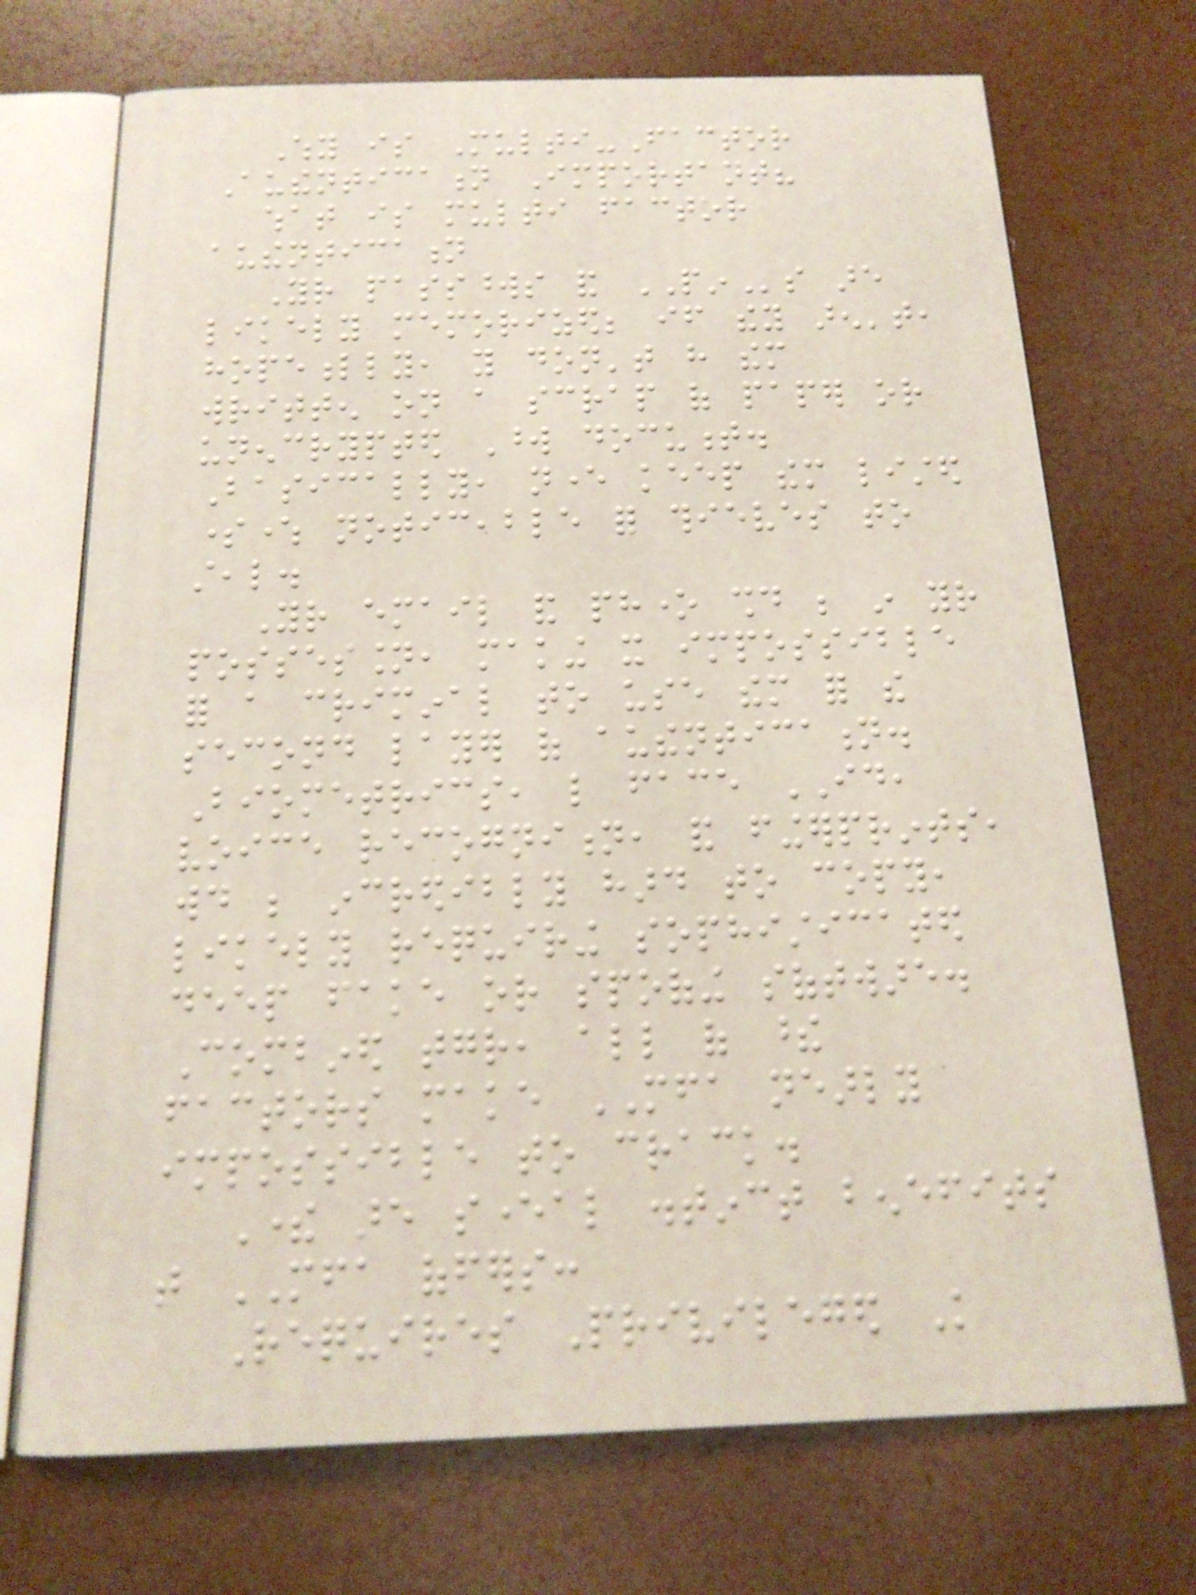Why is Multi-Factor
Authentication Important?
what is multi factor
authentication
Your passwords and PINs are
likely memorized; if they aren't,
hopefully, you don't have them
written on a scrap of paper or
unencrypted Word document.
Basically, never keep them listed
somewhere noticeable for thieves to
steal.
Your email and phone should be in your
possession, making it impossible
for a criminal to use them for the
second layer of authentication.
Biometrics, like face ID,
voice recognition, and fingerprints,
would be incredibly hard to copy,
likely requiring sophisticated
deep fake or spoofing software.
Combined together, all of these
factors make MFA nearly
impossible to crack.
There are several distinct benefits
that MFA offers:
Requires Privileged Knowledge
